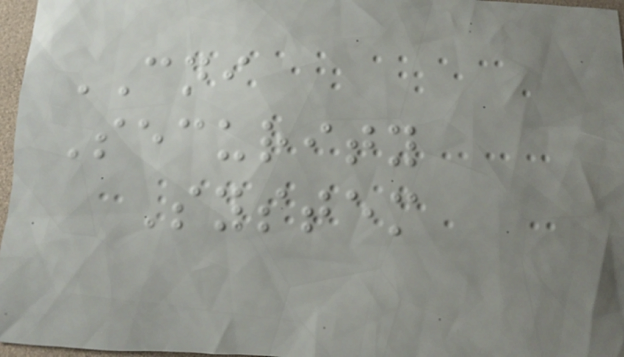CNI
Security
System
